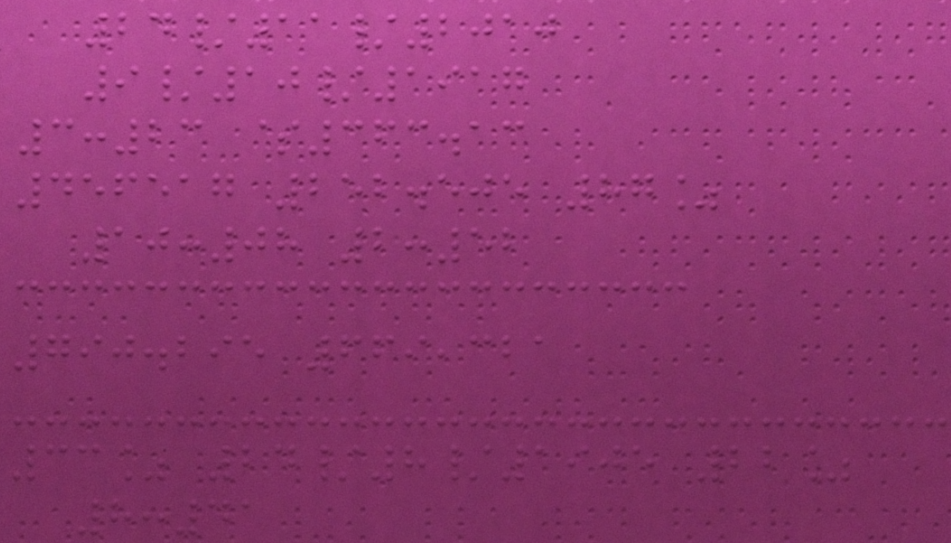24/11/2010
9/10/1917
3:23 $363.13
456517 252.505 87%
10:08 2:52
790.295 669,321
33% 24/8/1905 22%
8:41
